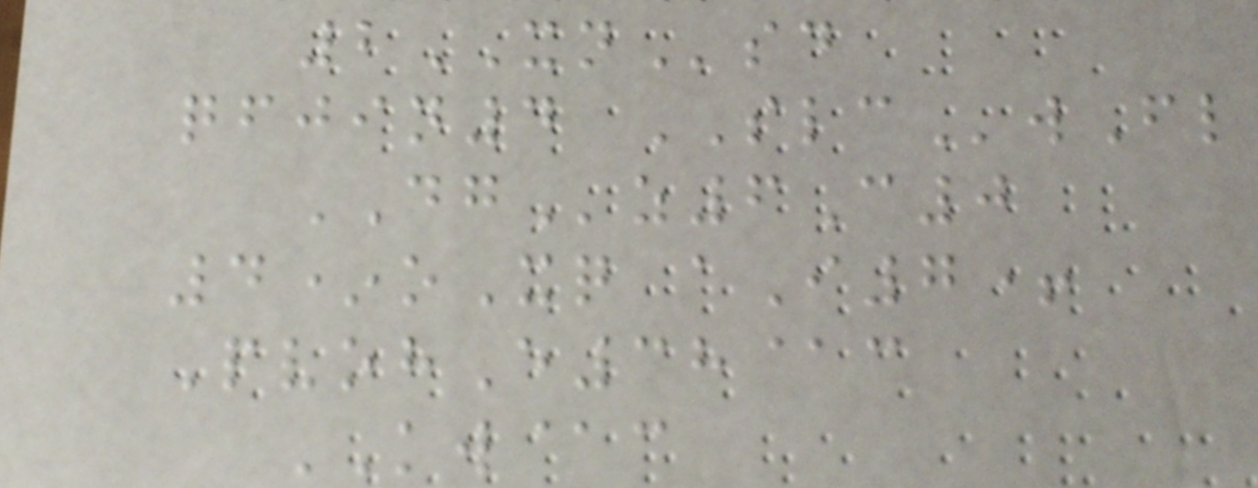2XNsd
qfjin4 SLCwFl
DGz6C0
4*oXq aI7+
PvohE38@c
KW@c
